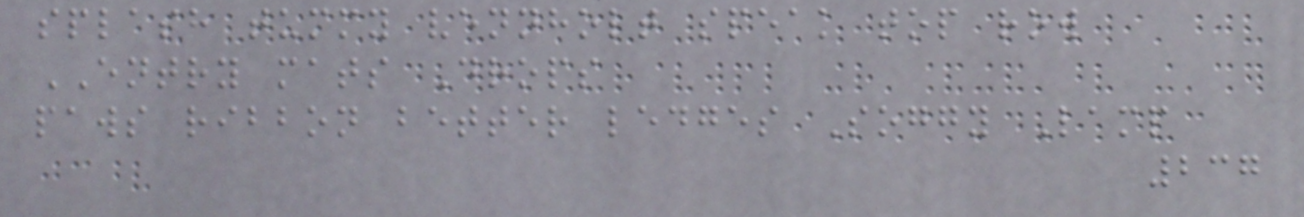splash tummy vennholt speak top row
ENTRY mats Drops
paws ribbon better ledges Soggy Lamp
237
